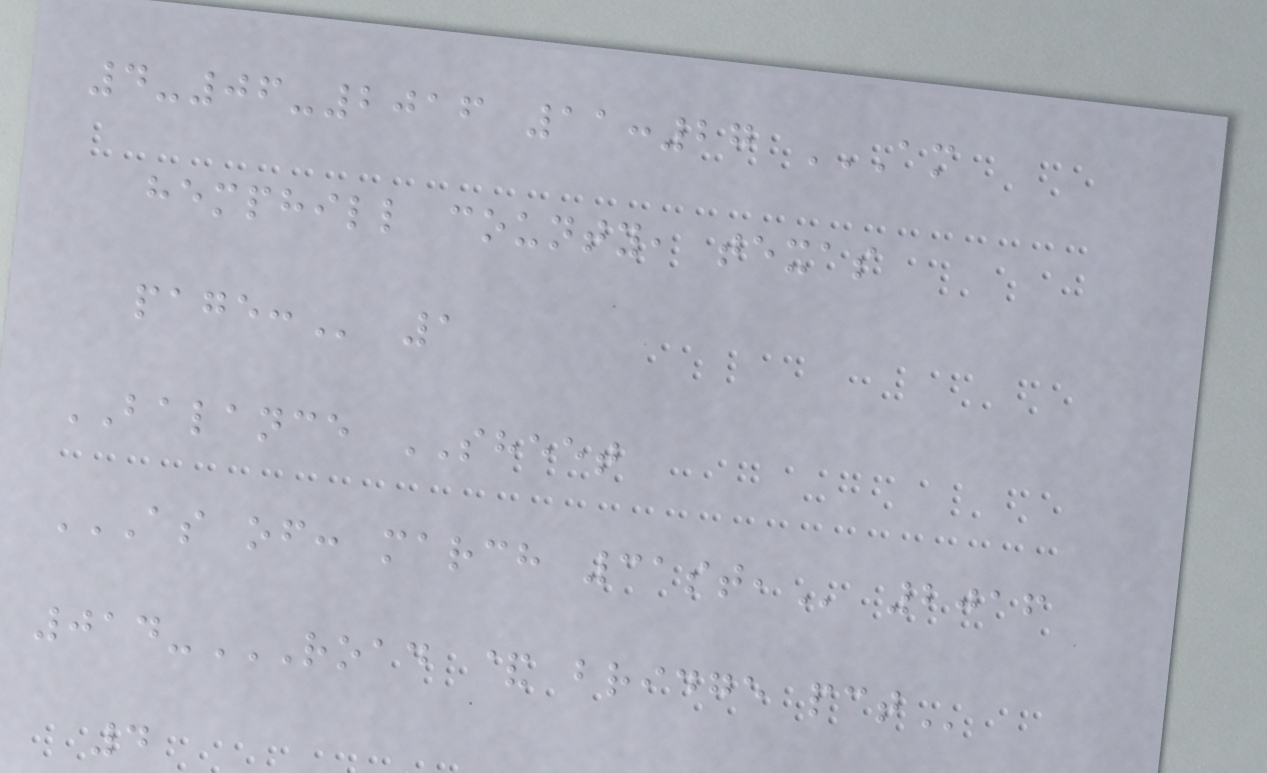4-06-2016 11:27 AM
HEMPHILL COUNTY, TEXAS
PAGE: 1
BALANCE SHEET
AS OF: MARCH 31ST, 2016
014-ROAD & BRIDGE PCT
4
